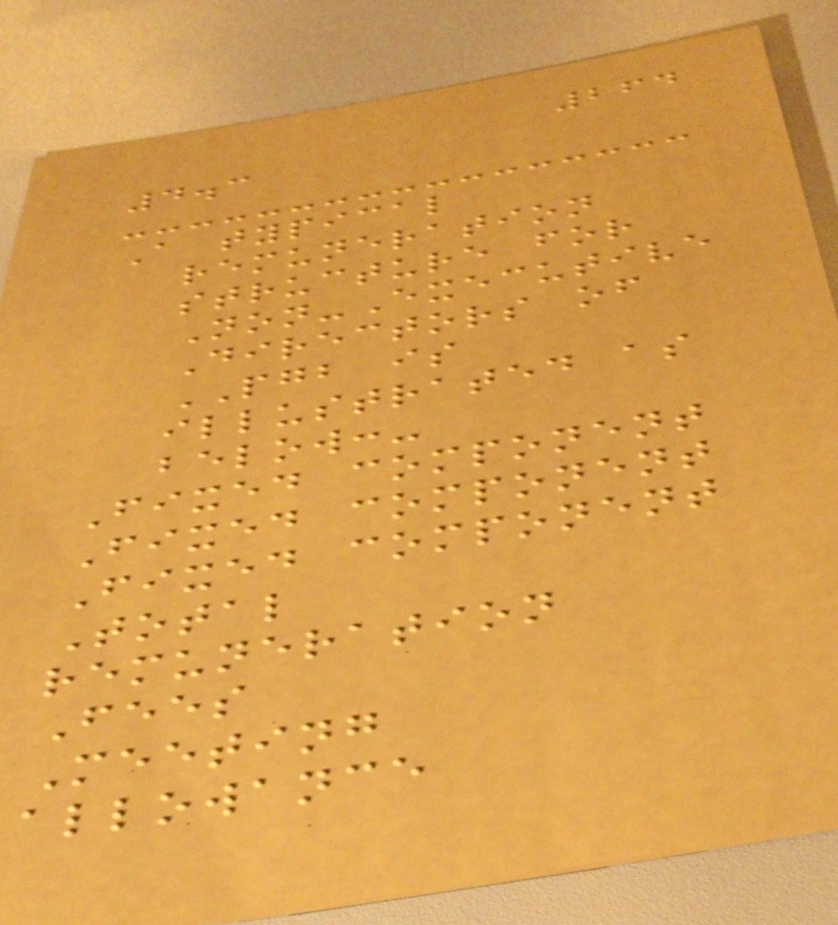264
4.3
A typical
remuneration
structure for
Non-Executive
Directors of
PGB is
illustrated as
below:-
Fixed component
Fixed component
Fixed component
Total
remuneration
Fees
Meeting
allowance
